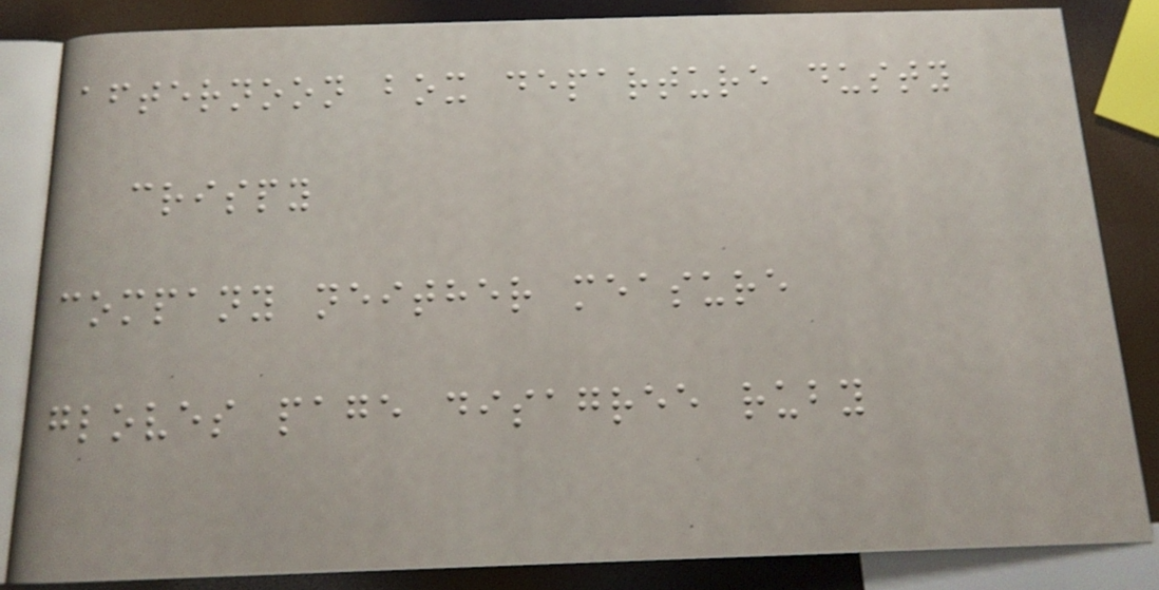afternoon box departure dusty
crispy
company neither measure
gloves page disagree ruby
